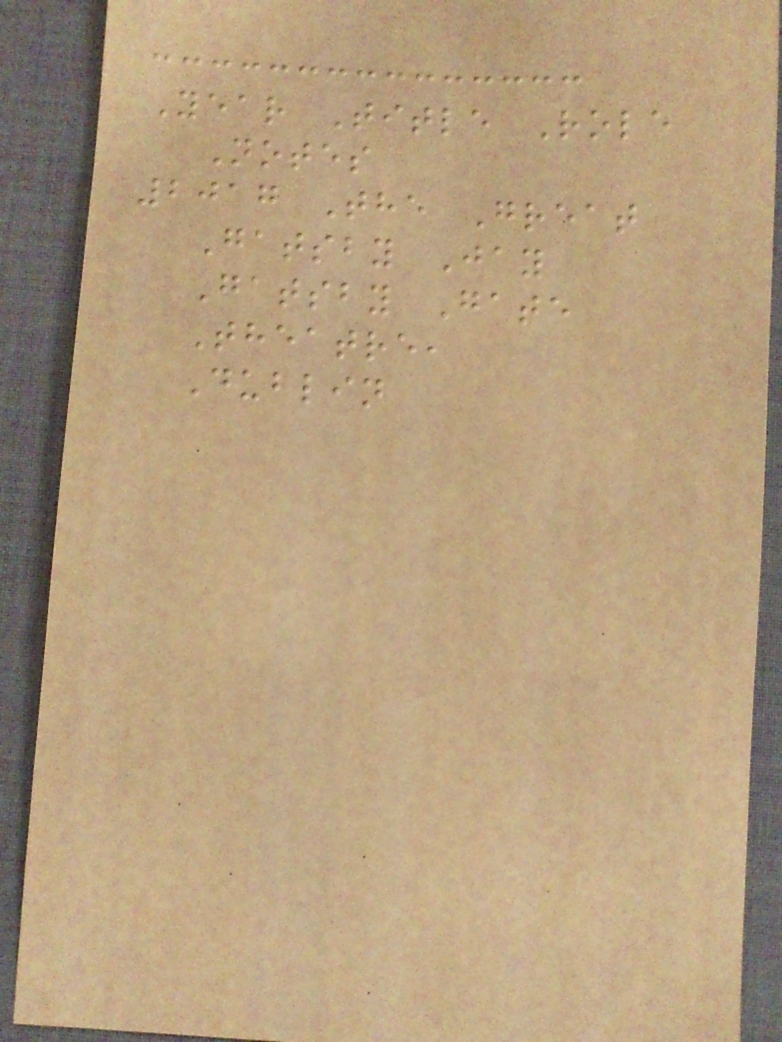Year Title Role
Notes
2017 The Great
Gatsby Jay
Gatsby Gate
Theatre,
Dublin
